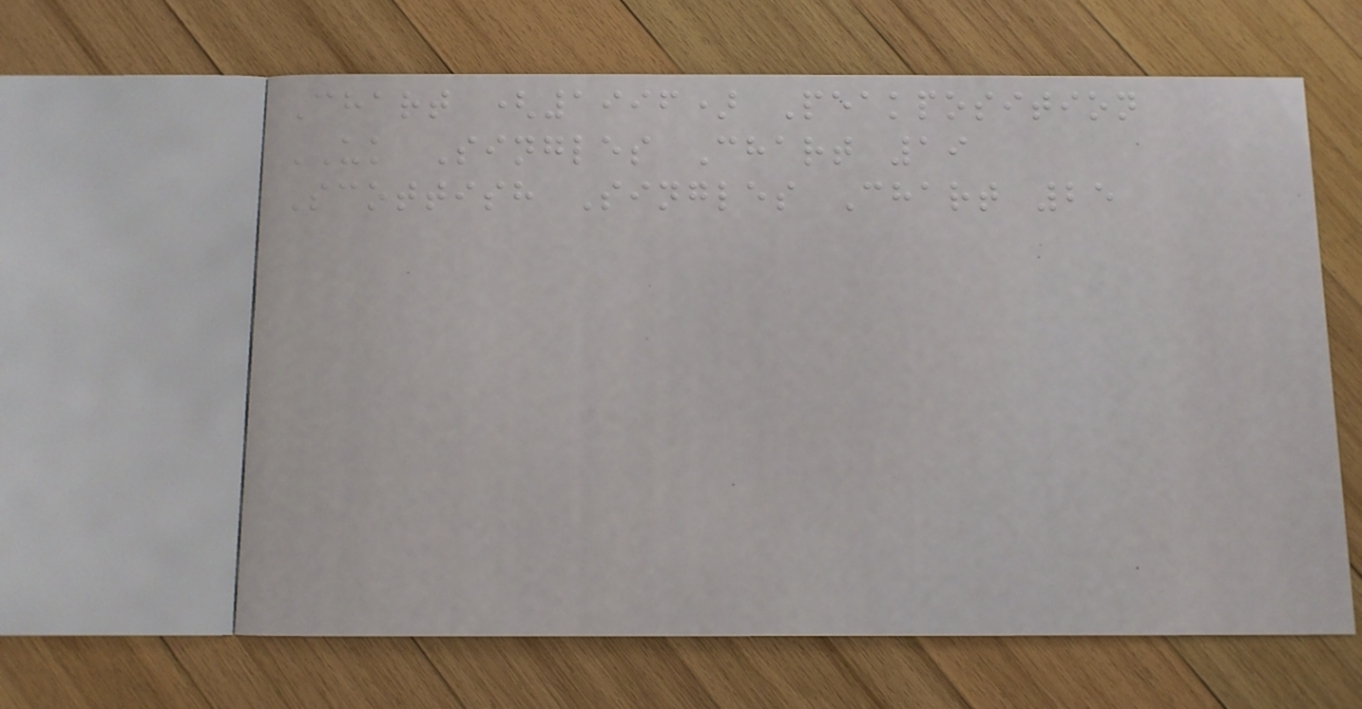Chart (1996) Peakposition
UK Singles Chart 19
Scottish Singles Chart 25
